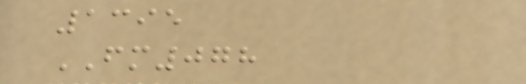1395
FM078
